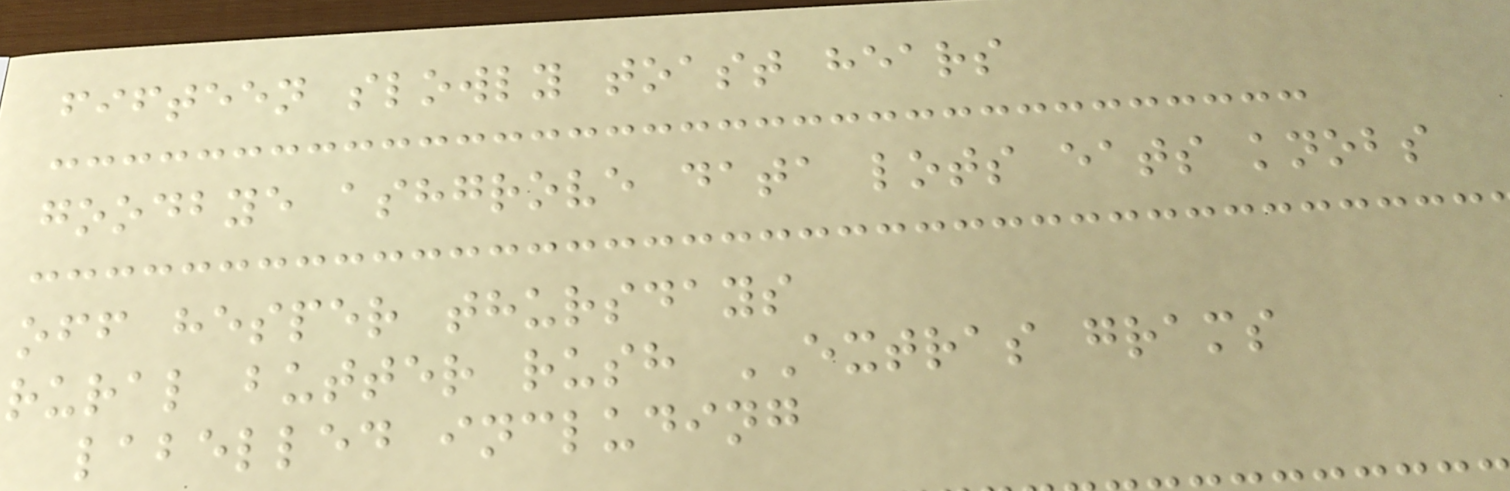fifteen slowly toast hears
goodbye ashgrove data lots eats knobs
off hesper thursdays
rural butter rush EXTRAS grams
labelled including
